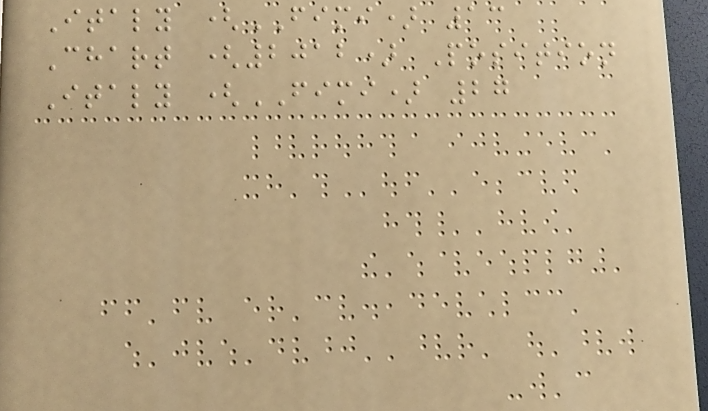Italy (FIMI) 13
Chart (2012) Position
Italy (FIMI) 27
